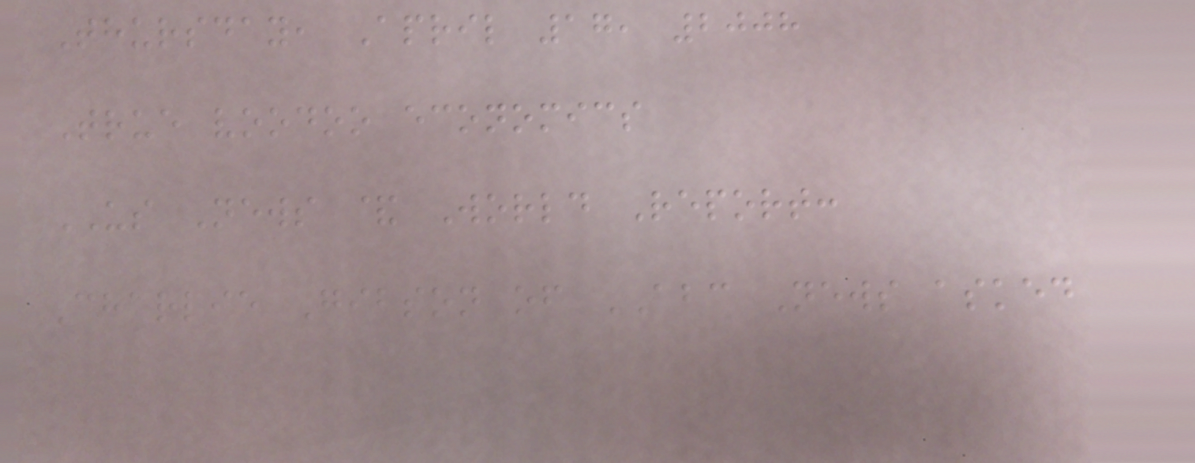Thursday, April 17, 2008
True voodoo economics
US News & World Report:
Charlie Gibson of ABC News asked
